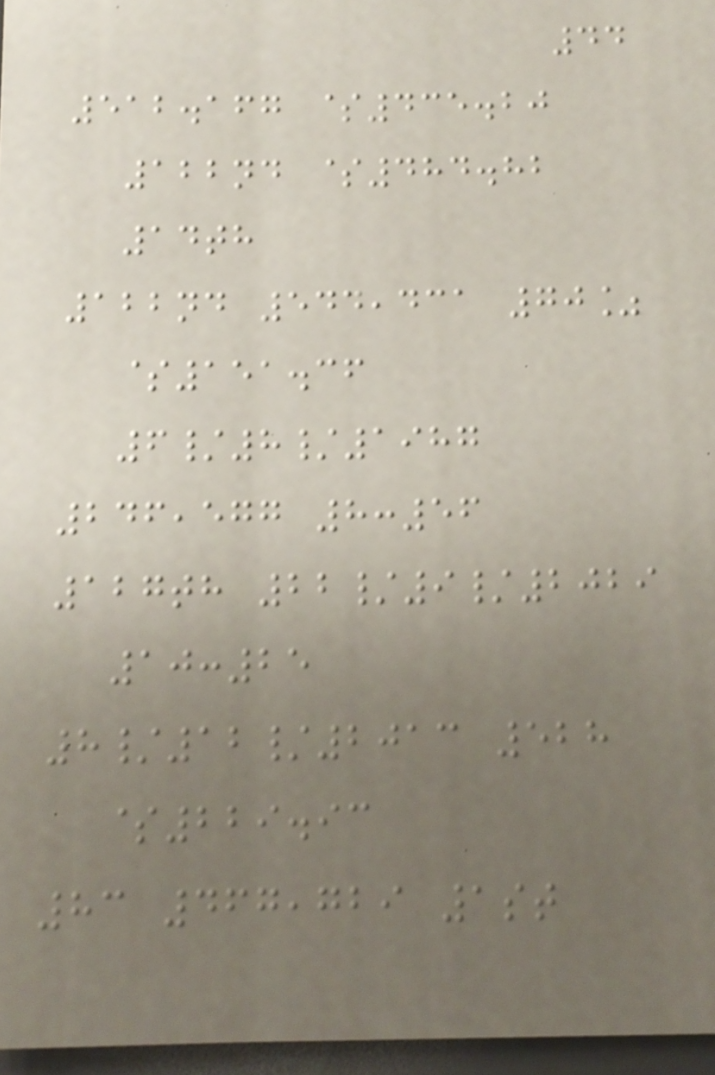44
512.167 $435.20
122nd $484.82
14th
122nd 544,431 70%
$151.36
6/8/1987
246,577 8:56
127th 22/9/2029
10:25
8/12/2013 528
$229.93
83 467,729 1st
